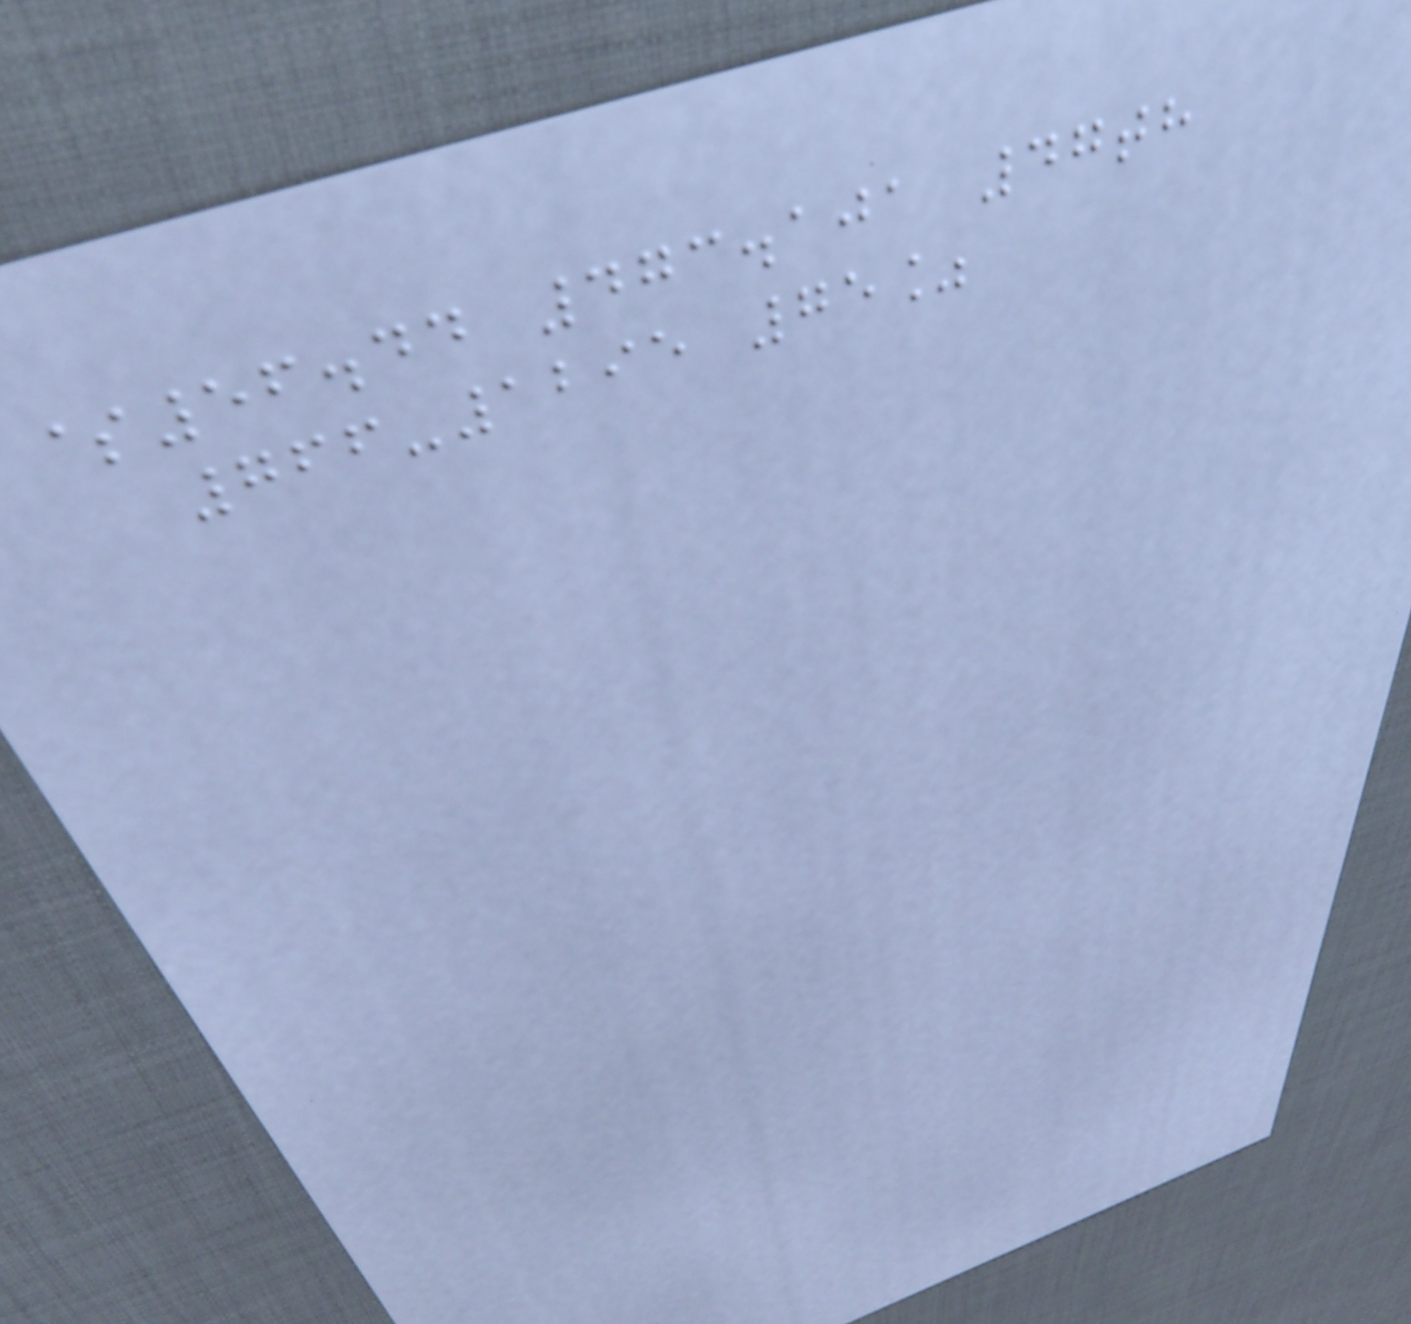$56.44 473.101 47th
766-1295 75%
